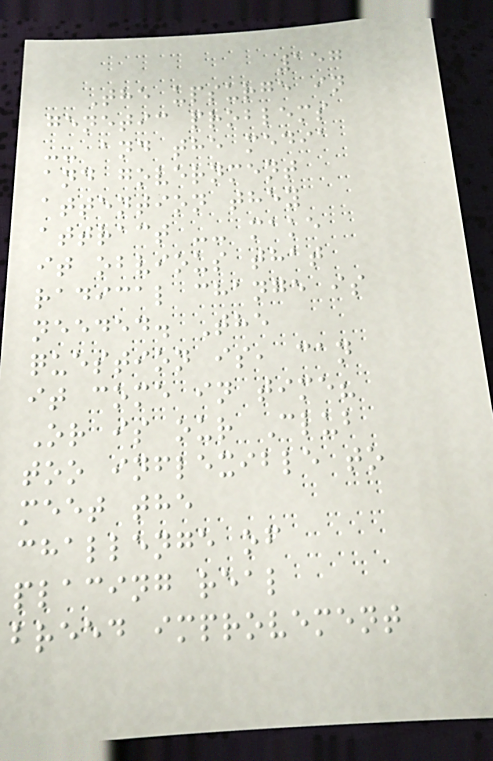157
The upsurge in
genetic problems
-- and the media
and government
attention they
attract -- make
it obvious that
radical change is
needed. The
question is, can
it come in time?
Or is our Club
too inflexible to
meet the
challenge of
placing real
breed improvement
